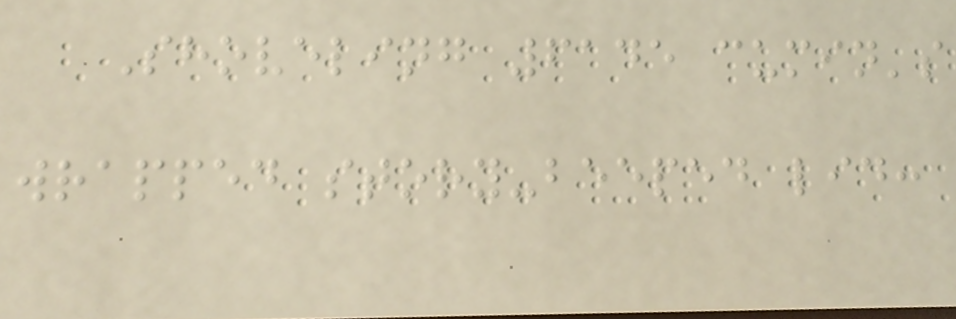Shoveling 6145 cumin's
wrapped story-beeped lid:
